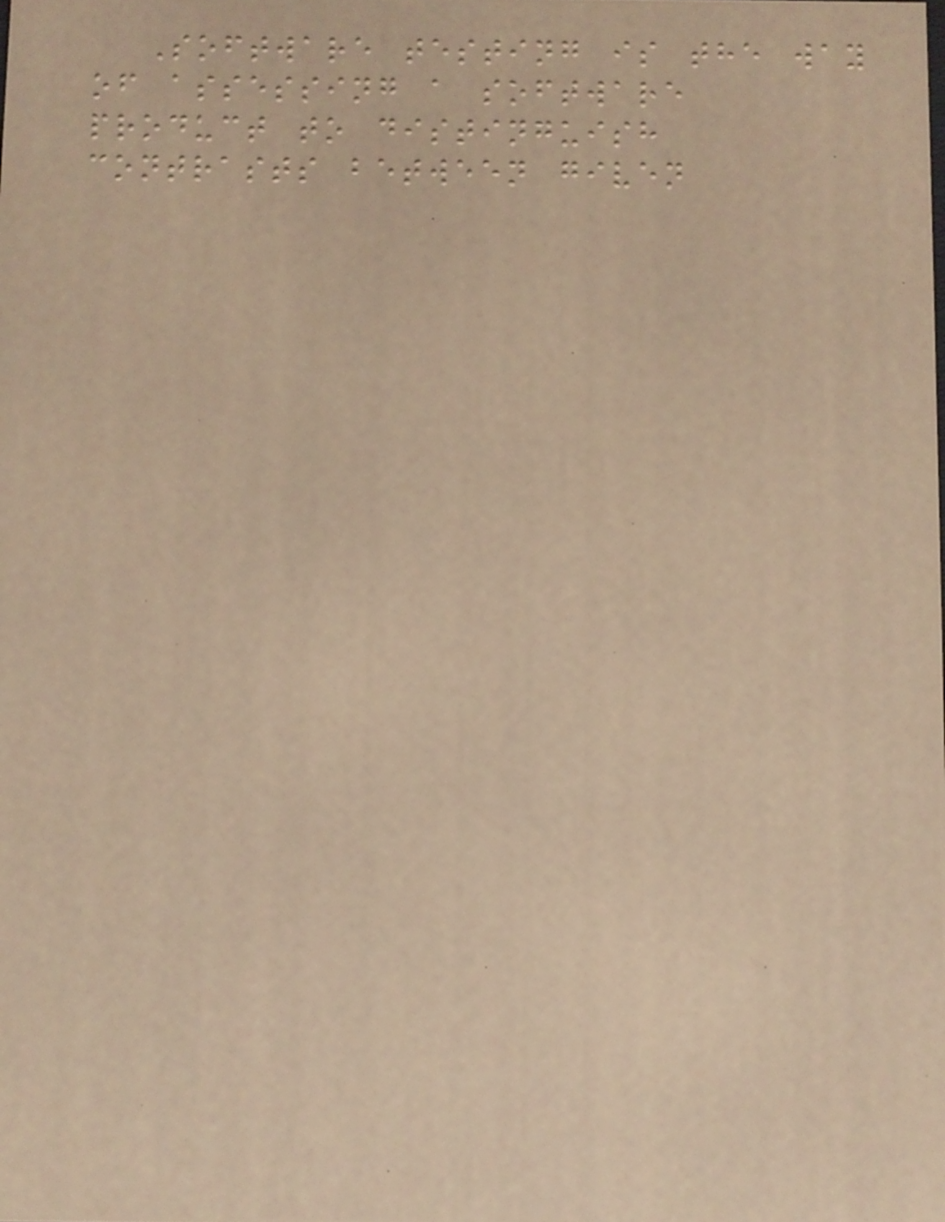Software testing is the way
of assessing a software
product to distinguish
contrasts between given
